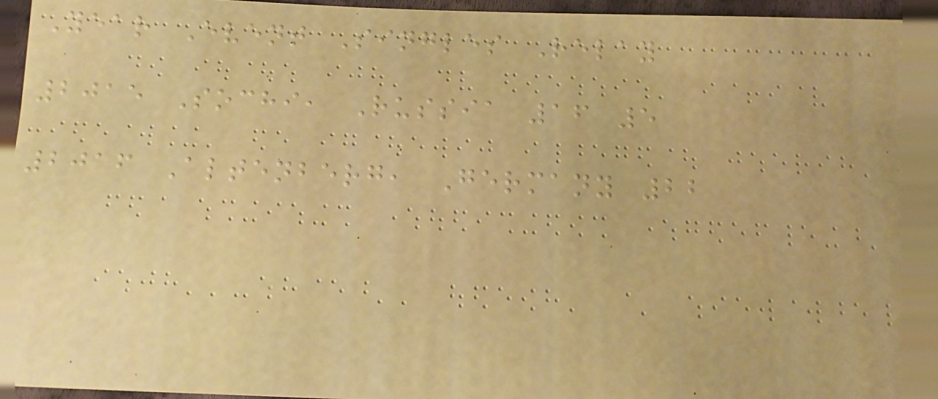Year Event Singles Relay
2015 Sochi, Russia 16 5
2016 Altenberg, Germany 22
